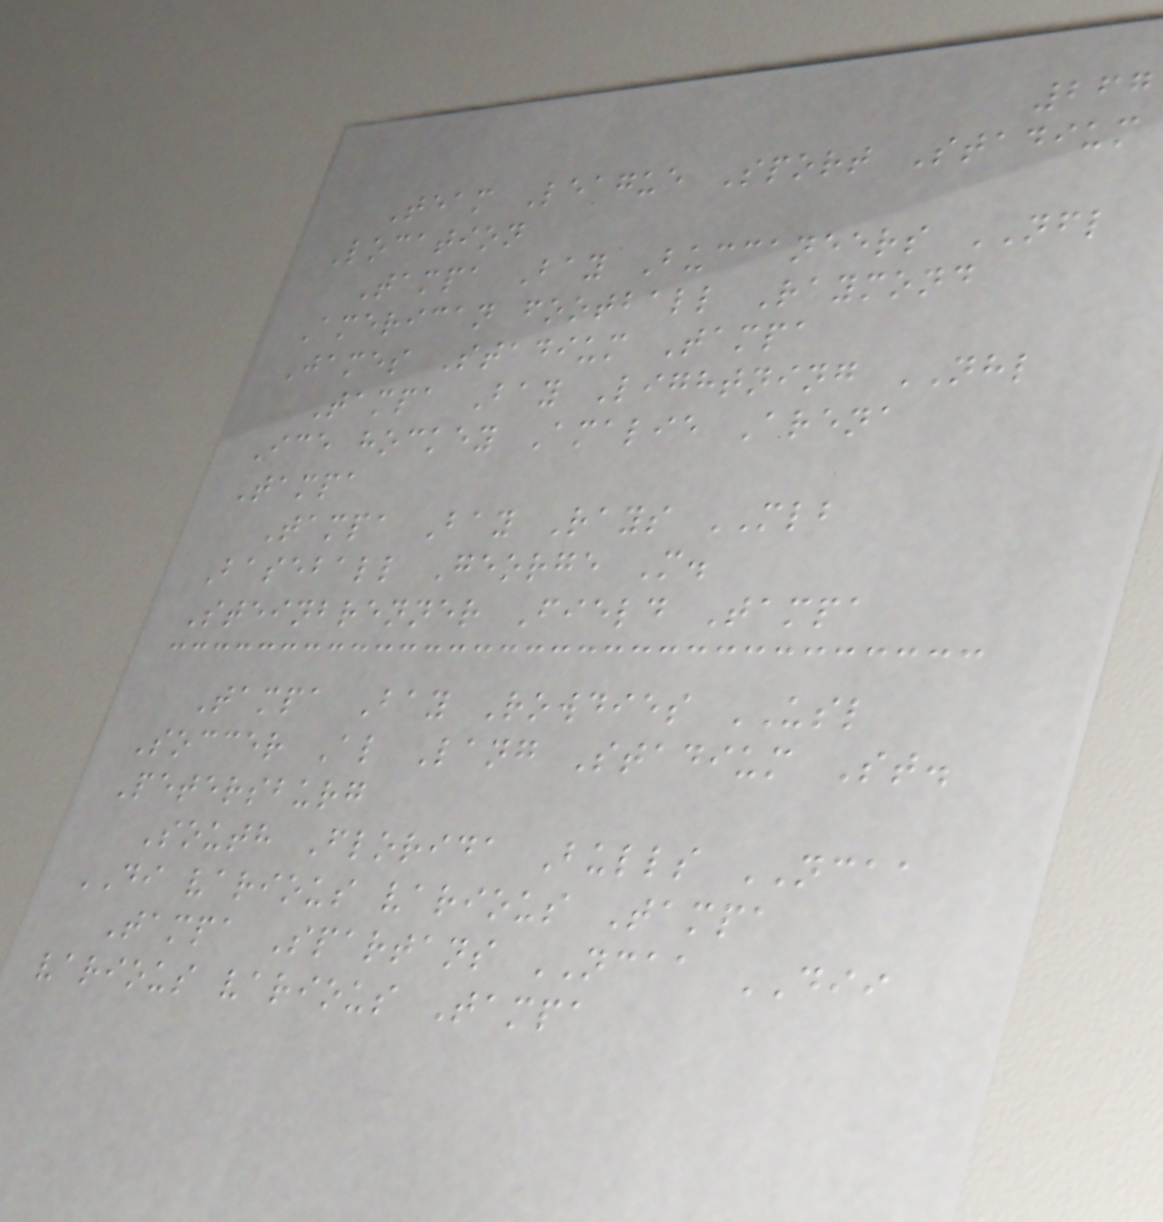267
Team League Sport Stadium
Location
Tampa Bay Buccaneers NFL
American football Raymond
James Stadium Tampa
Tampa Bay Lightning NHL
Ice hockey Amalie Arena
Tampa
Tampa Bay Rays MLB
Baseball George M.
Steinbrenner Field Tampa
Tampa Bay Rowdies USL
Soccer Al Lang Stadium St.
Petersburg
South Florida Bulls NCAA
DI various various Tampa
Tampa Spartans NCAA DII
various various Tampa
